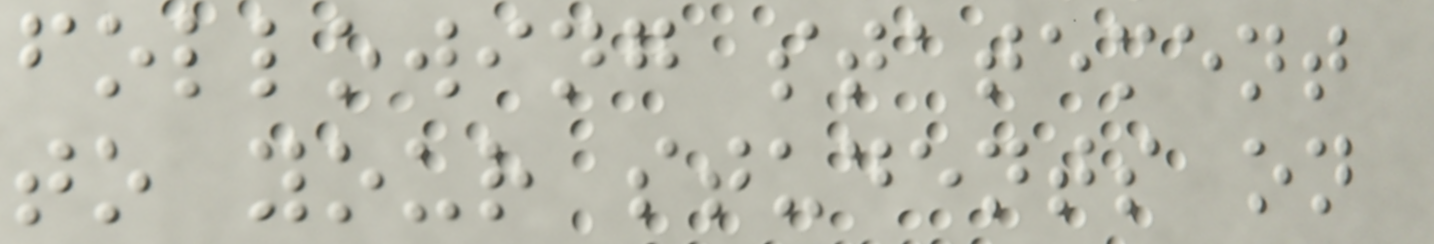following statement
to your students on
